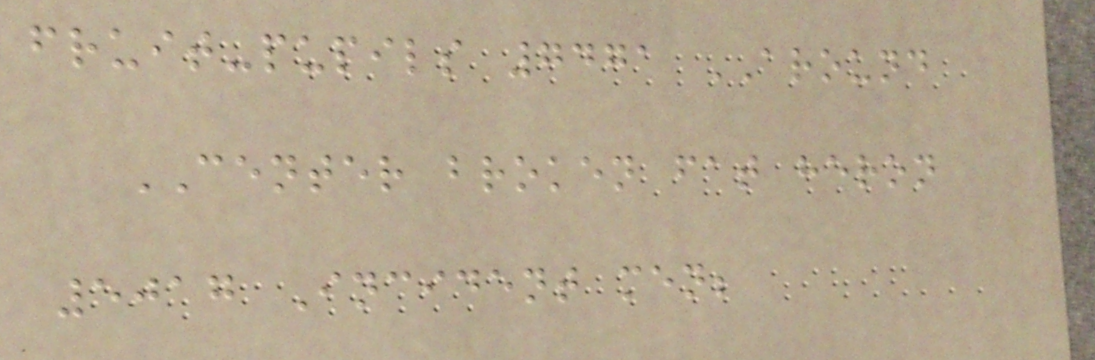fruit-pupils 7471 AROUND
CENTER broken fat heron
5017 Incident men;
